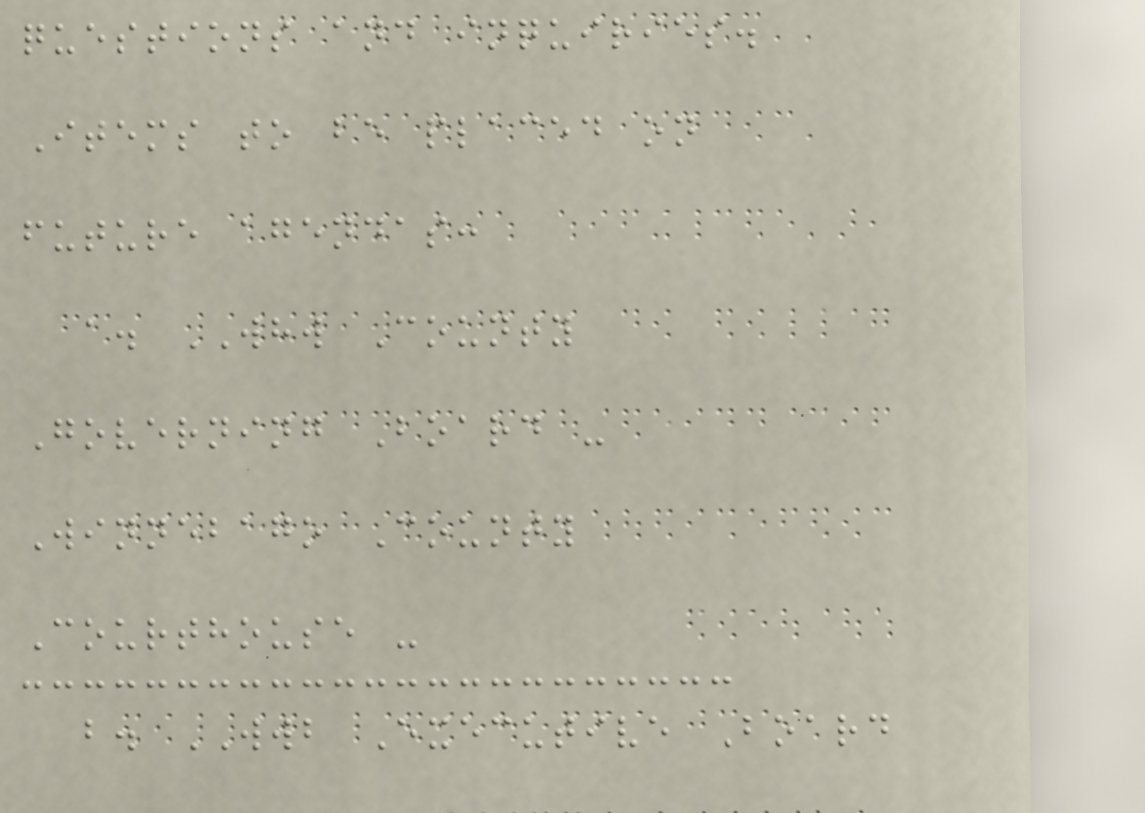questions and inquiries.
Items to be placed on
future agendas:
a. WHW County
Governing Board -
Winnebago County
Courthouse -
b. WWB Executive Board
